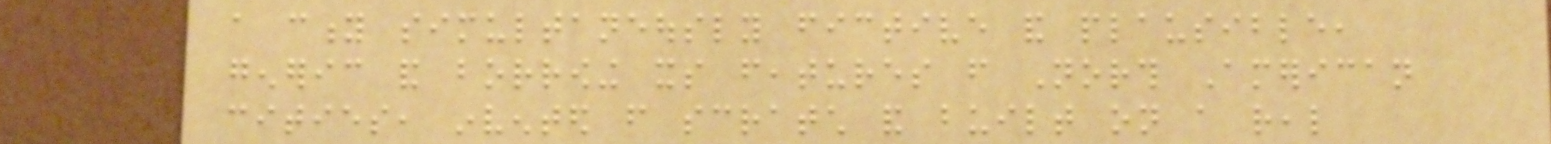a city simultaneously fictive and plausible,
generic and borrowing its features from North American
cities, invented from scratch and built on a real
